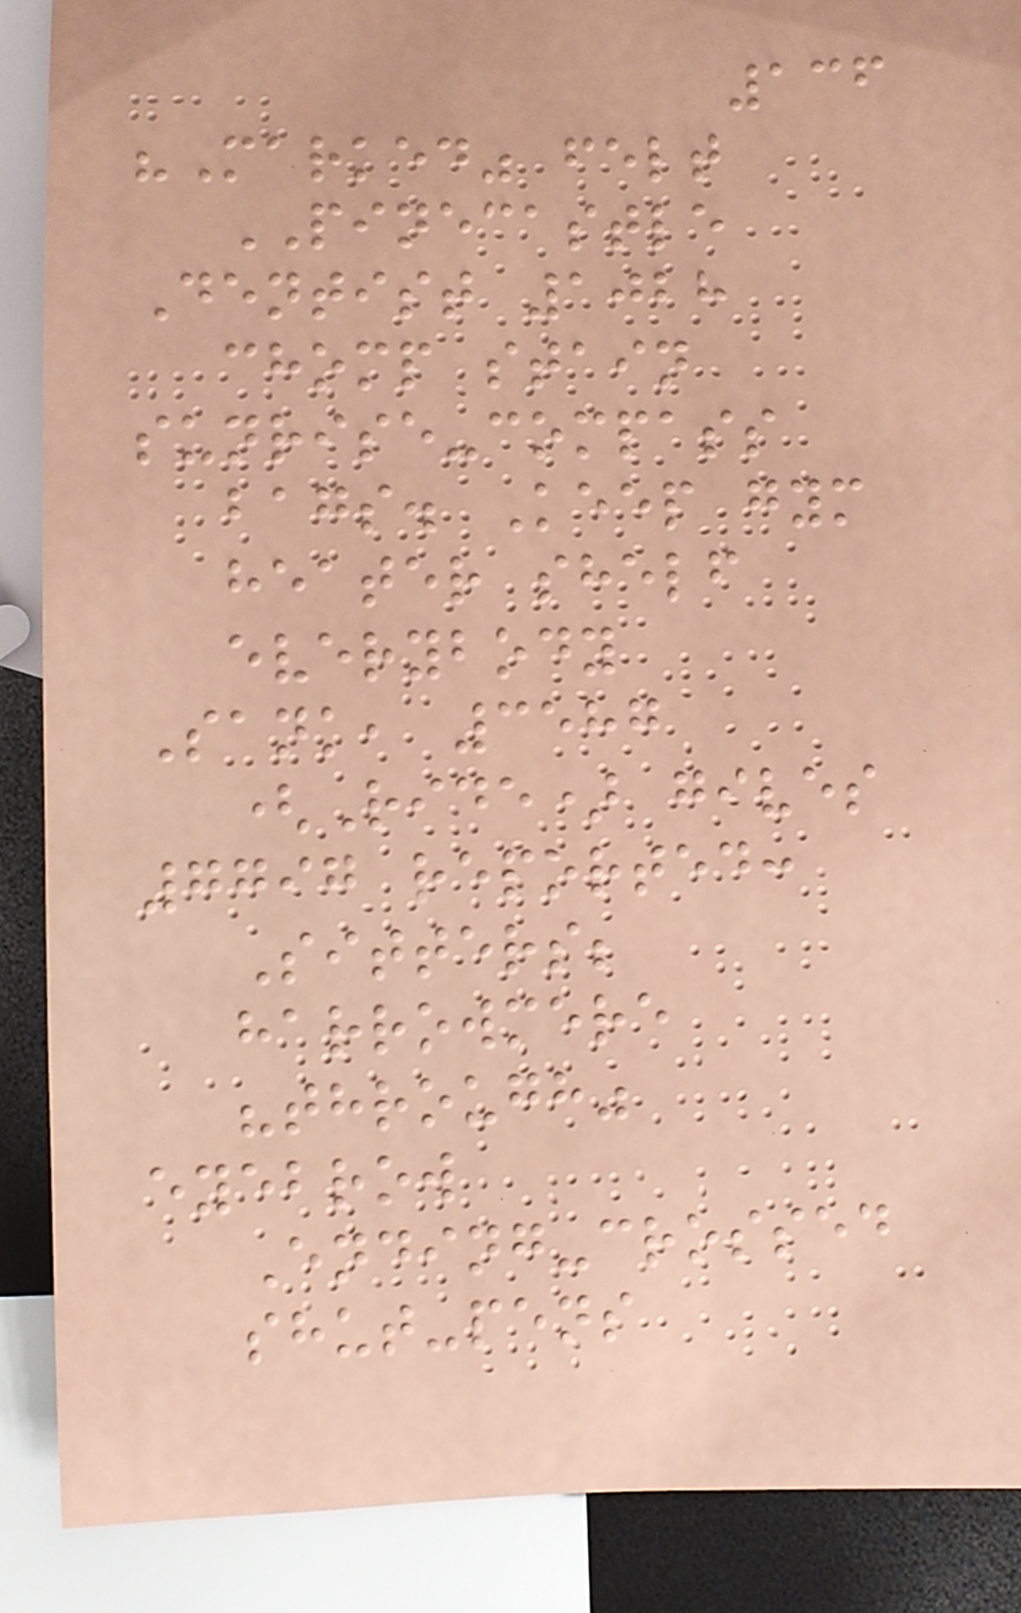136
"Marked" felt
PINECASTLE
Dentist 1028
chomp stain
sunrise-compass
bags. Keep gym
heater shelf
everybody
Sank, 3587
(Ride) gives
7797 reported:
Sitters;
harrowmere
"through"
eyebrow
Ending-crossed
shut-pens
